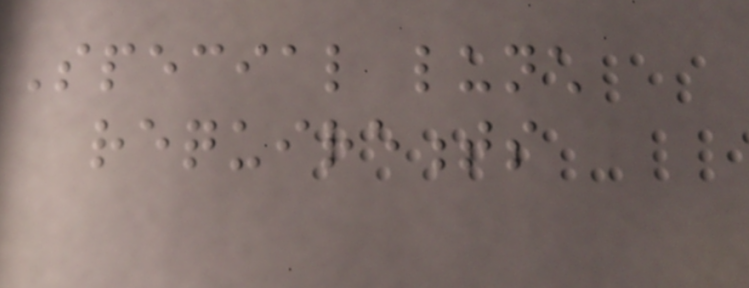Special lunch
requirements
